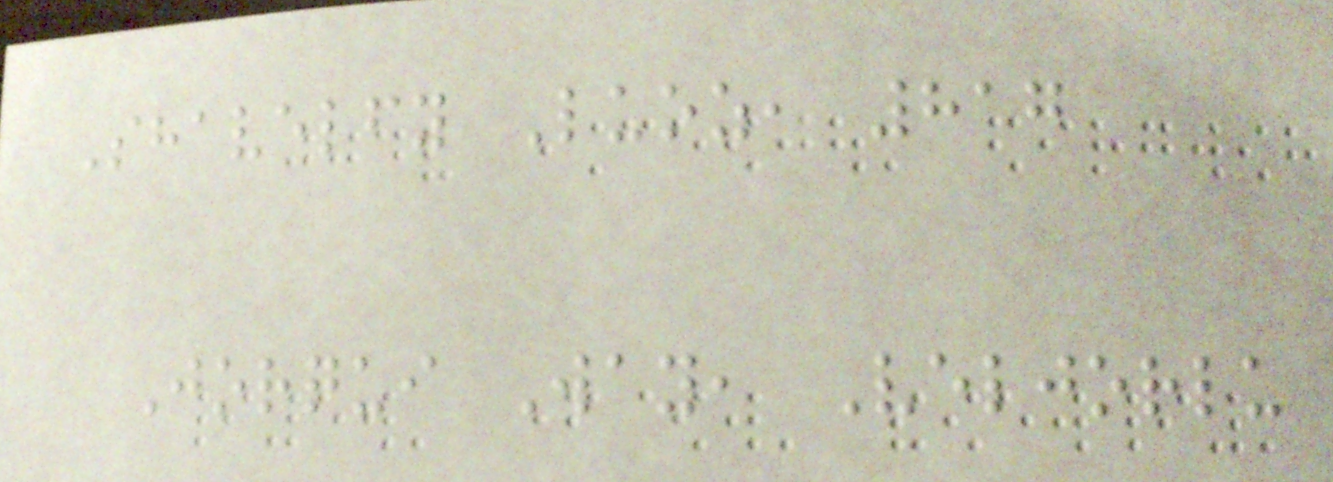Shavelfy Luoz, 817
Jorqui Way, Veljorlu
